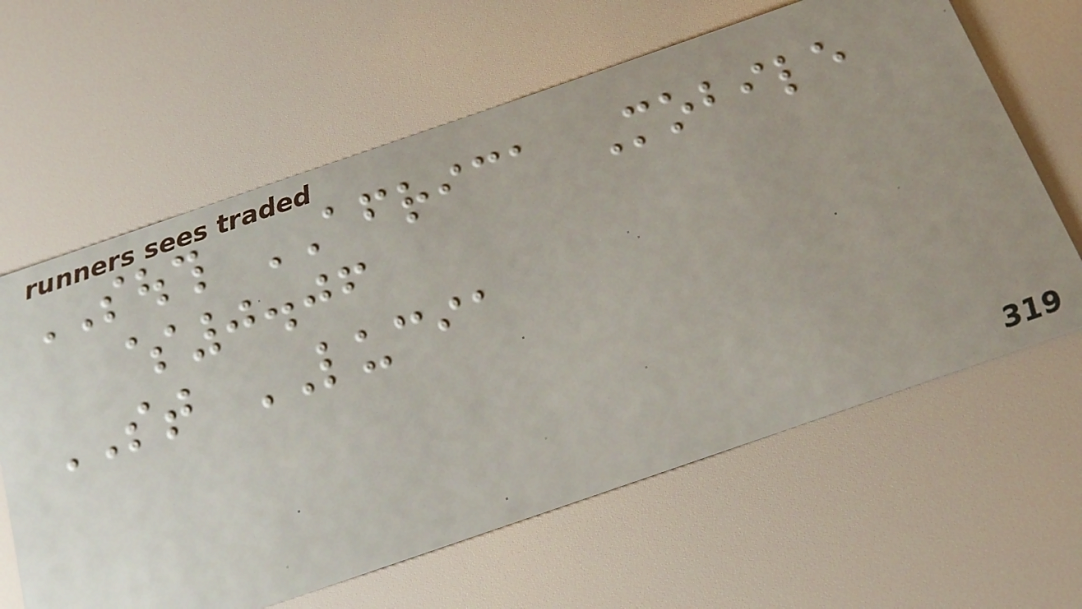SOUTH AFRICA Mobile
$0.06
ST LUCIA
